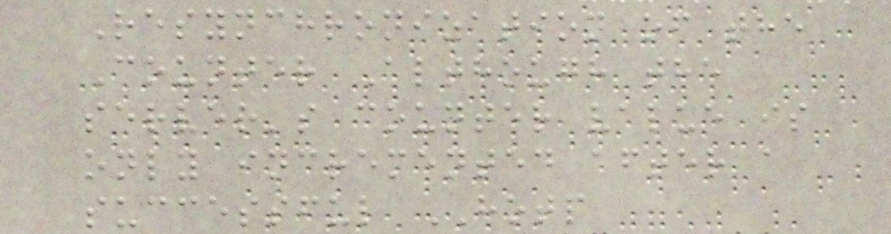Resynchronization of the
Counter Although the
server's counter value is
only incremented after a
successful HOTP
